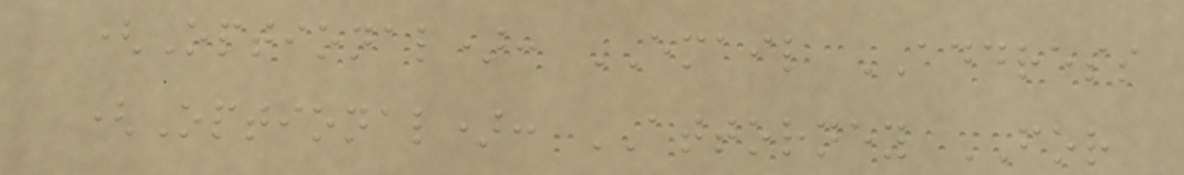(Optional): EMAIL ADDRESS
(Optional): ATTORNEY FOR
